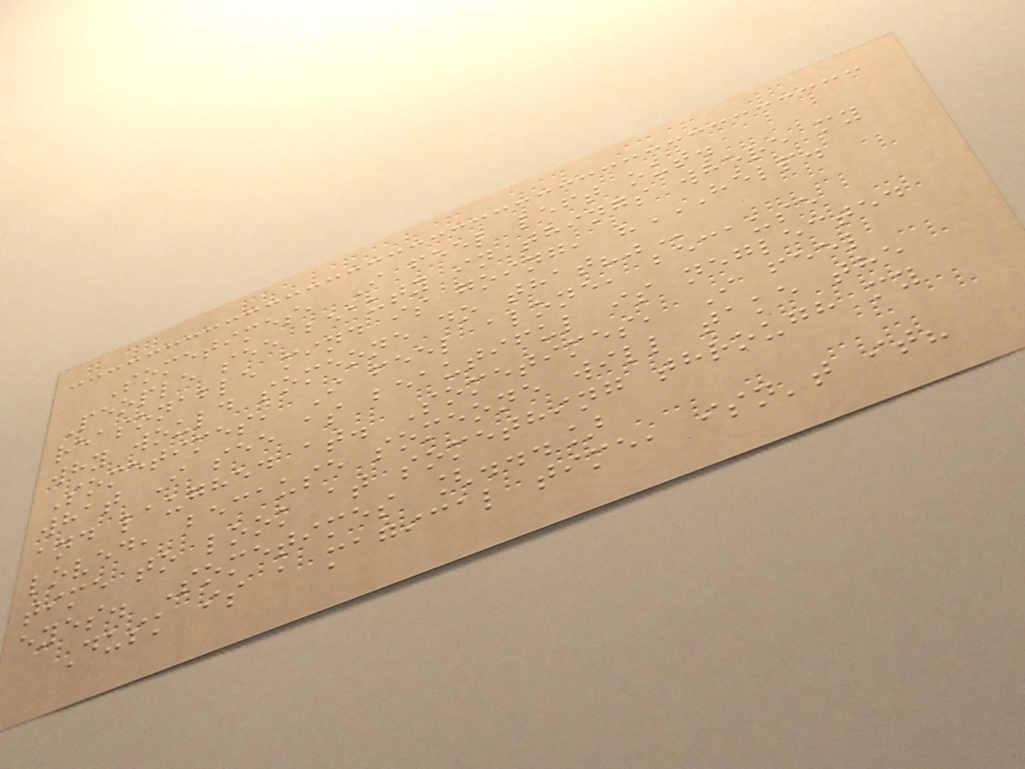Sometimes, I feel left out.
People see beauty in things where my
reasonable mind is going, "HELP.
WHY WOULD SOMEONE DO THAT?"
Sometimes, I feel alone, because
what I see as beautiful is neglected
and laughed at. Sometimes, I feel
loved, because someone will take the
time to look at something through my
eyes. Sometimes [...]
Dusk is a magical time, isn't it?
